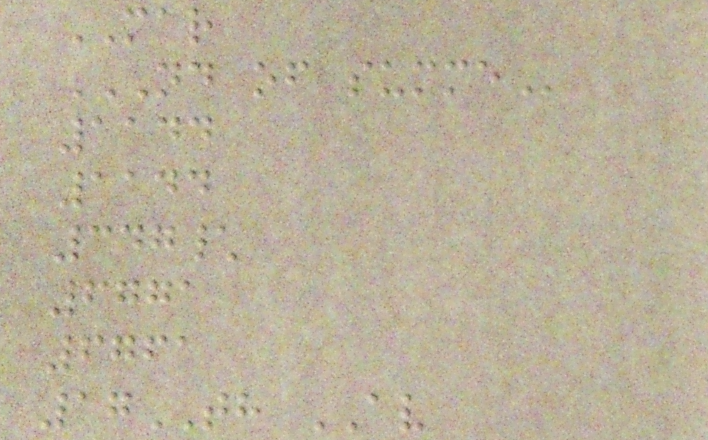MAR
ND OF SUMME
1144
1144
347\
6771
6761
17TH AV
